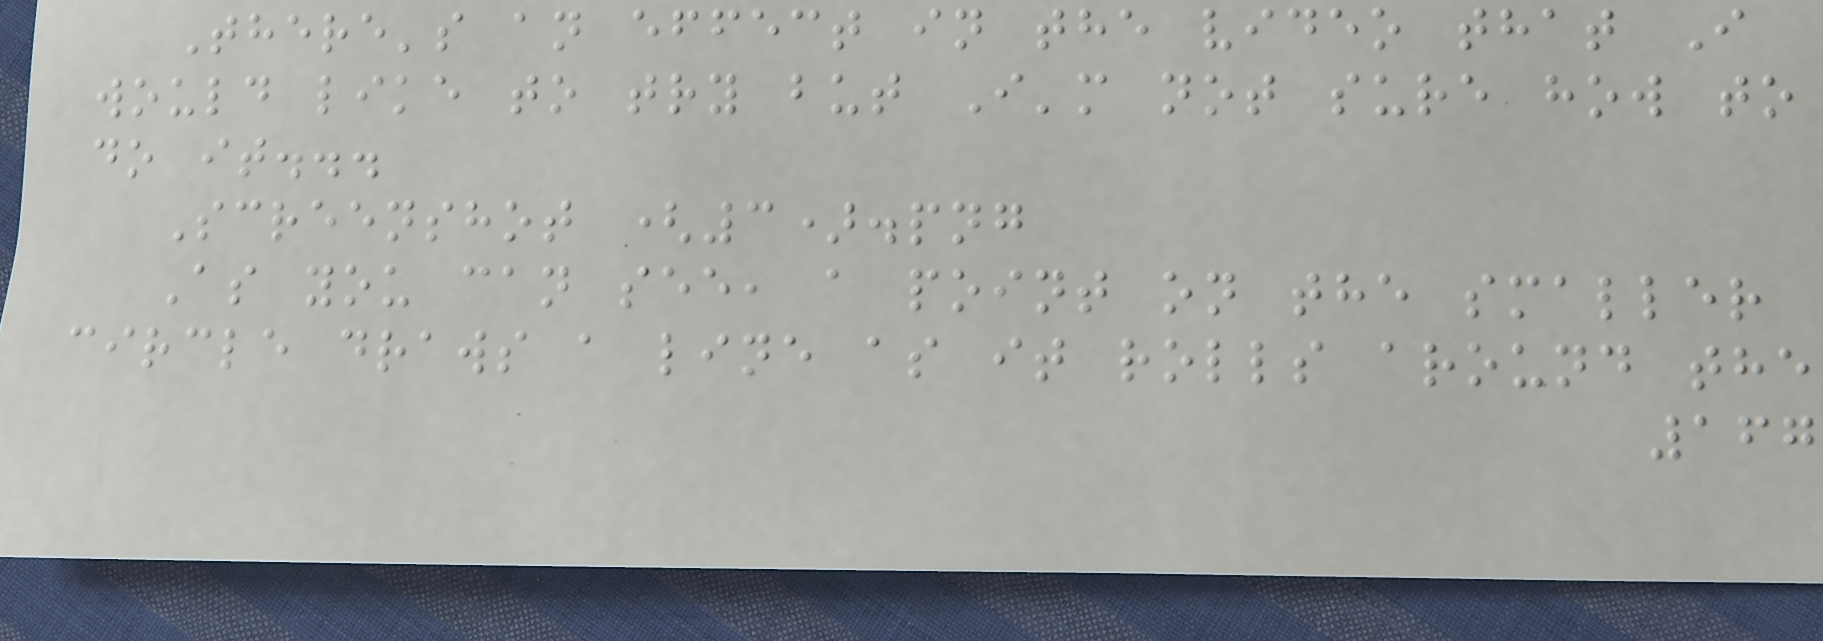There's an effect in the video that I
would like to try but I'm not sure how to
do it...
Screenshot (3).png
As you can see, a point on the smaller
circle draws a line as it rolls around the
167
